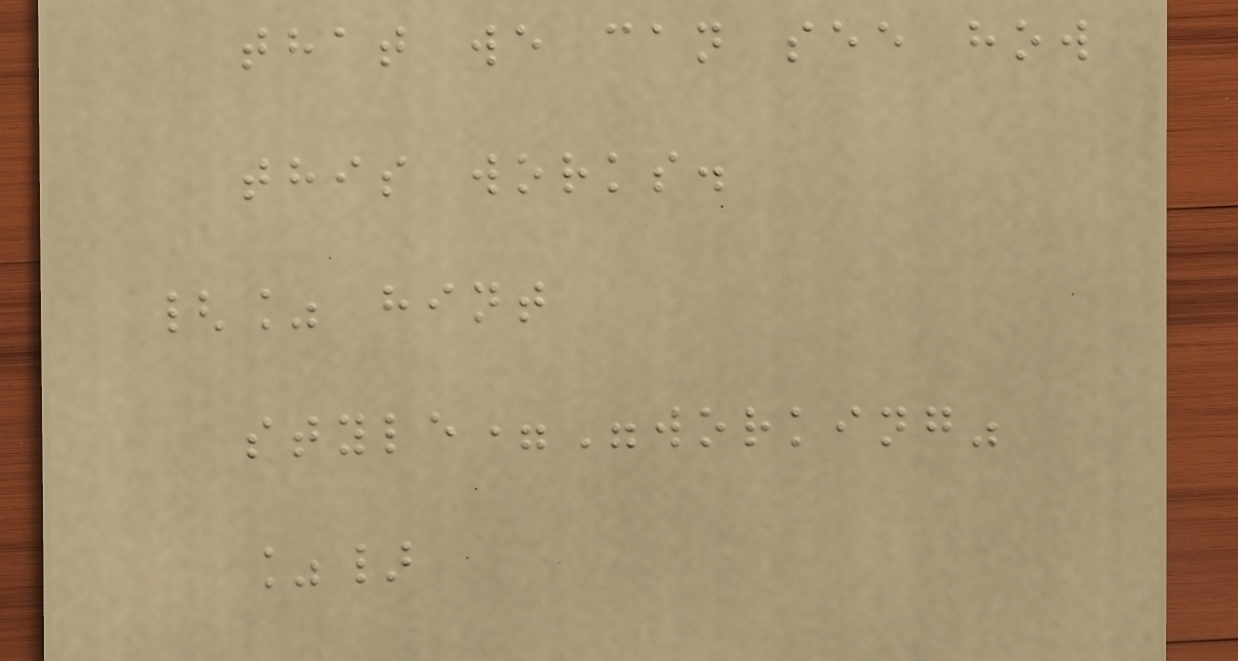that we can see how
this works.
{% hint
style="working"
%}
